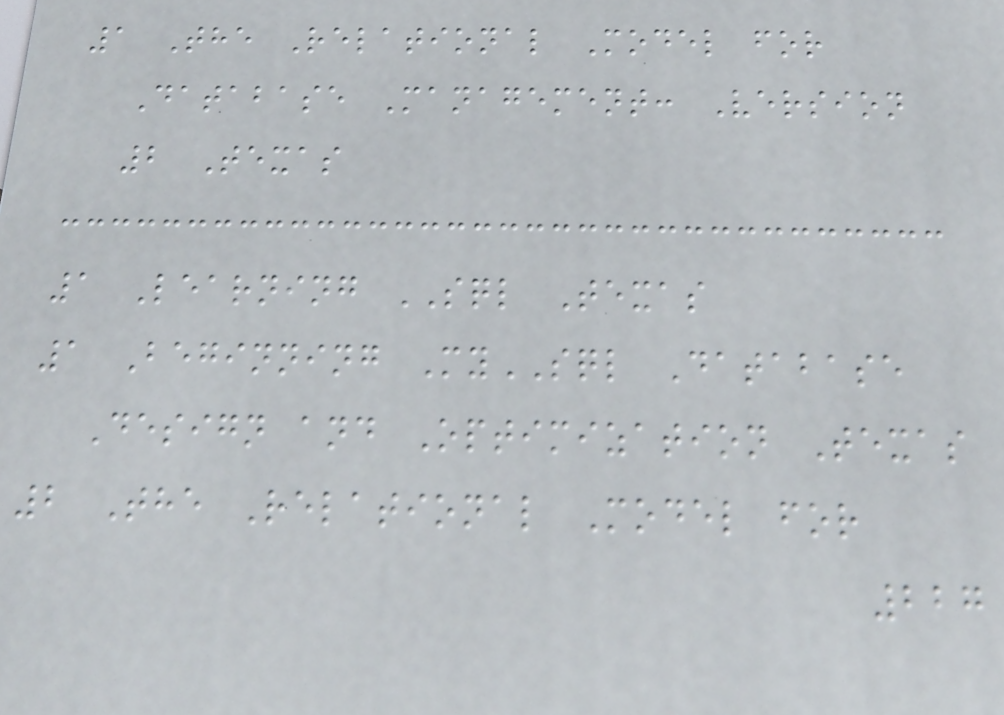1 The Relational Model for
Database Management: Version
2 Texas
1 Learning SQL Texas
1 Beginning MySQL Database
Design and Optimization Texas
2 The Relational Model for
227
